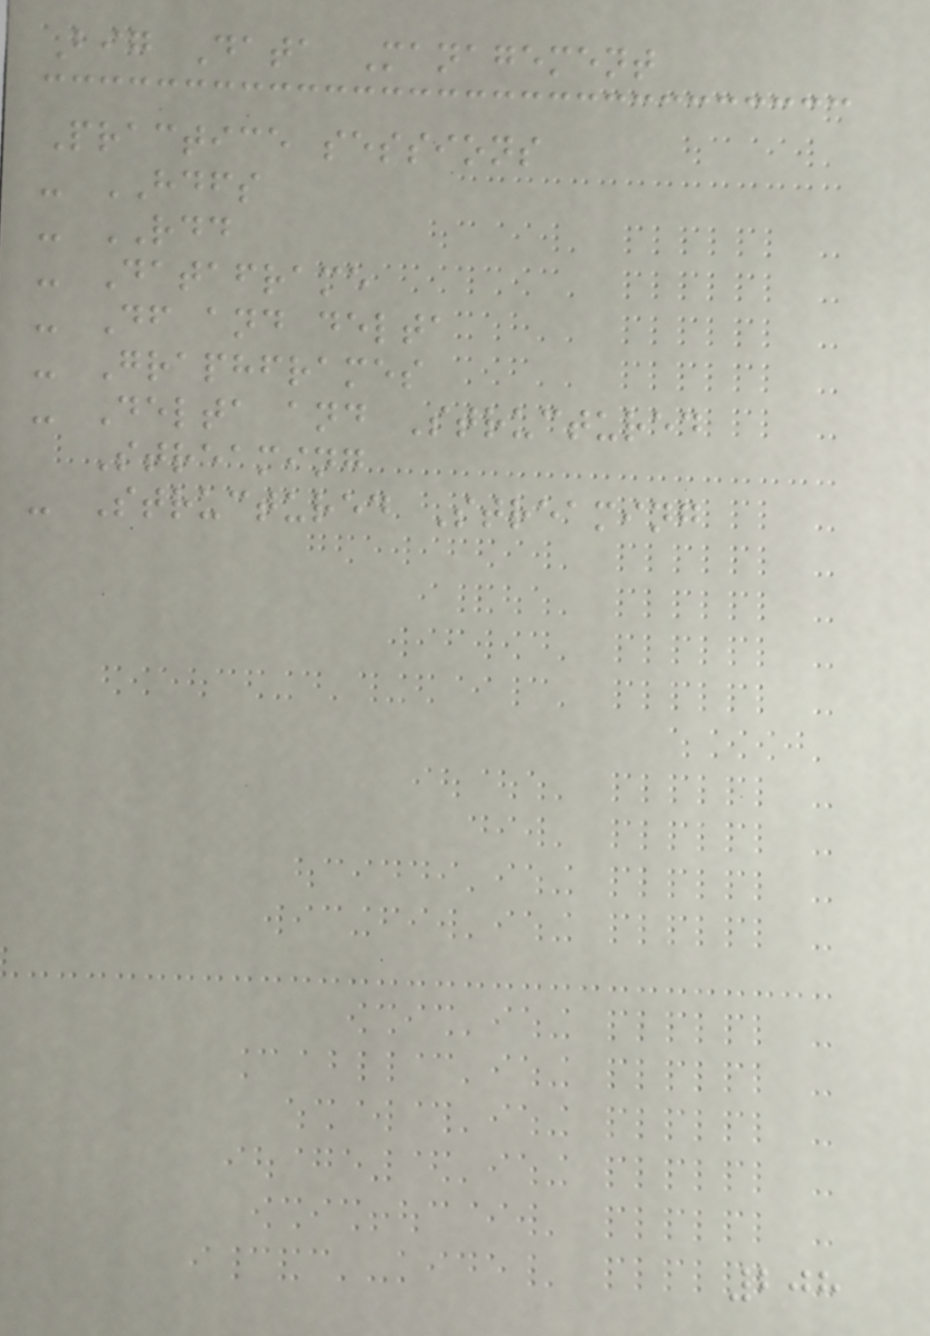Big Data Management
Practice sessions
- HDFS
- RDD
- Dataframe
- Df and delta
- Graphframes
- Delta and Structured
Streaming
- Structured Streaming
208
